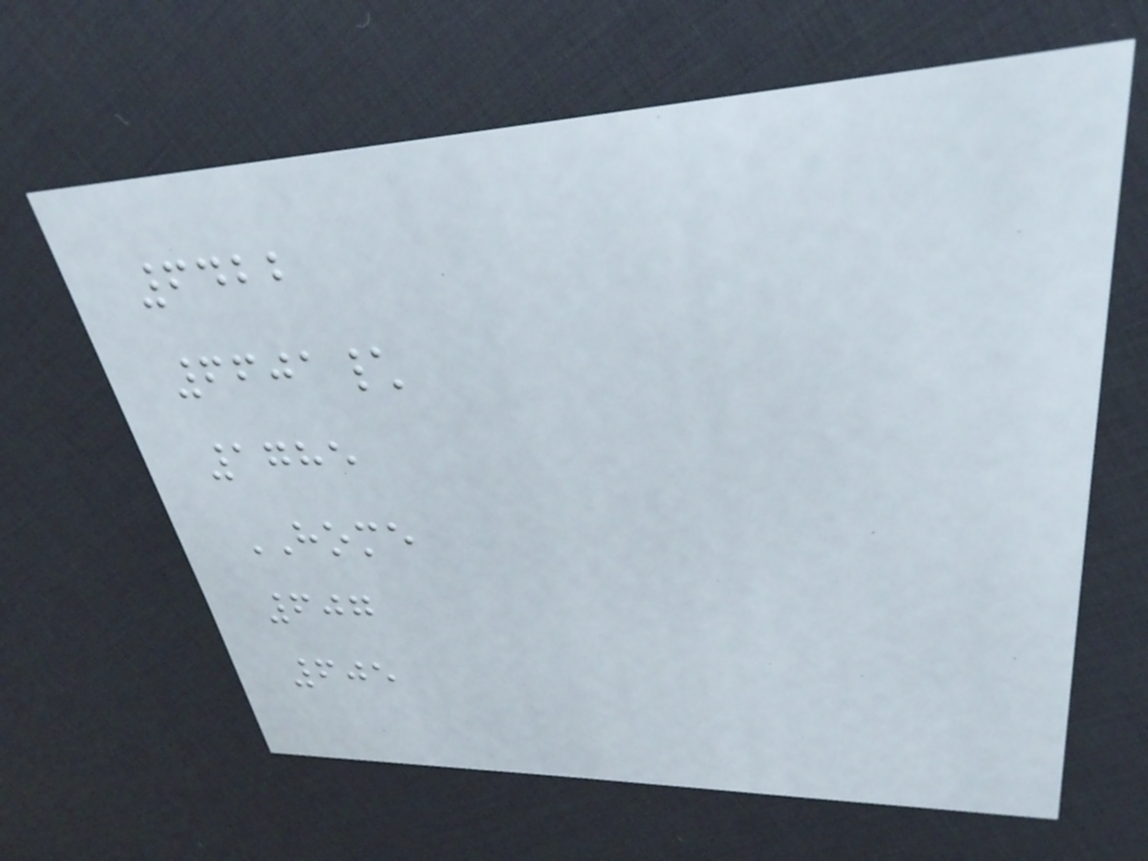6422
6601\
1785
HOME
607
605
